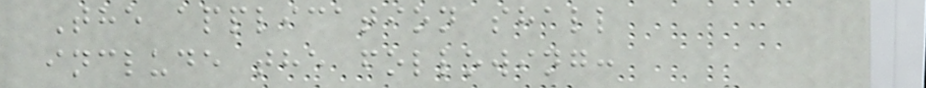The application shall
include the following:
